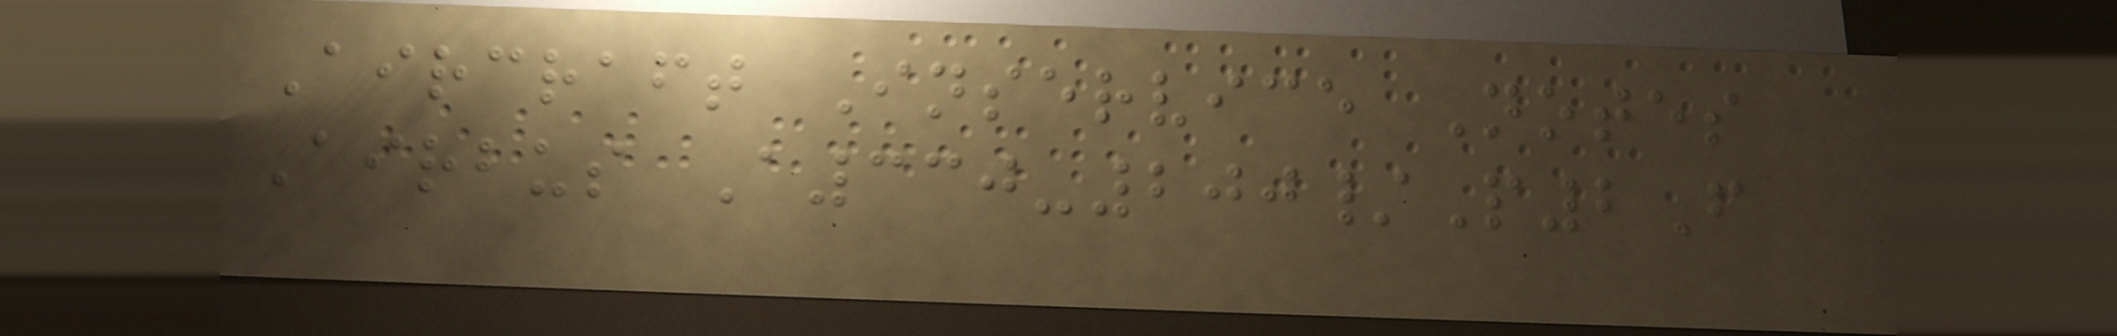Aircraft Inservice Notes
Airbus A330-200/P2F
